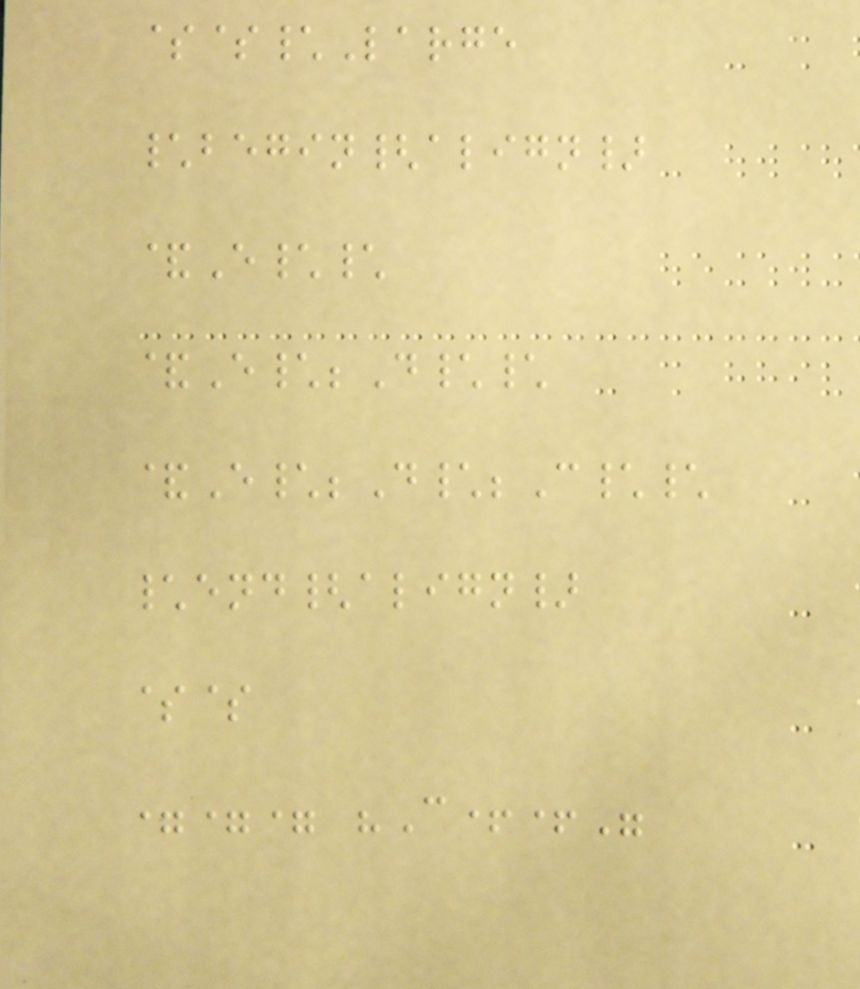$$\Large
\begin{align}
&E\\
&E\;D\\
&E\;D\;C\\
\end{align}
$$
=== "C++"
